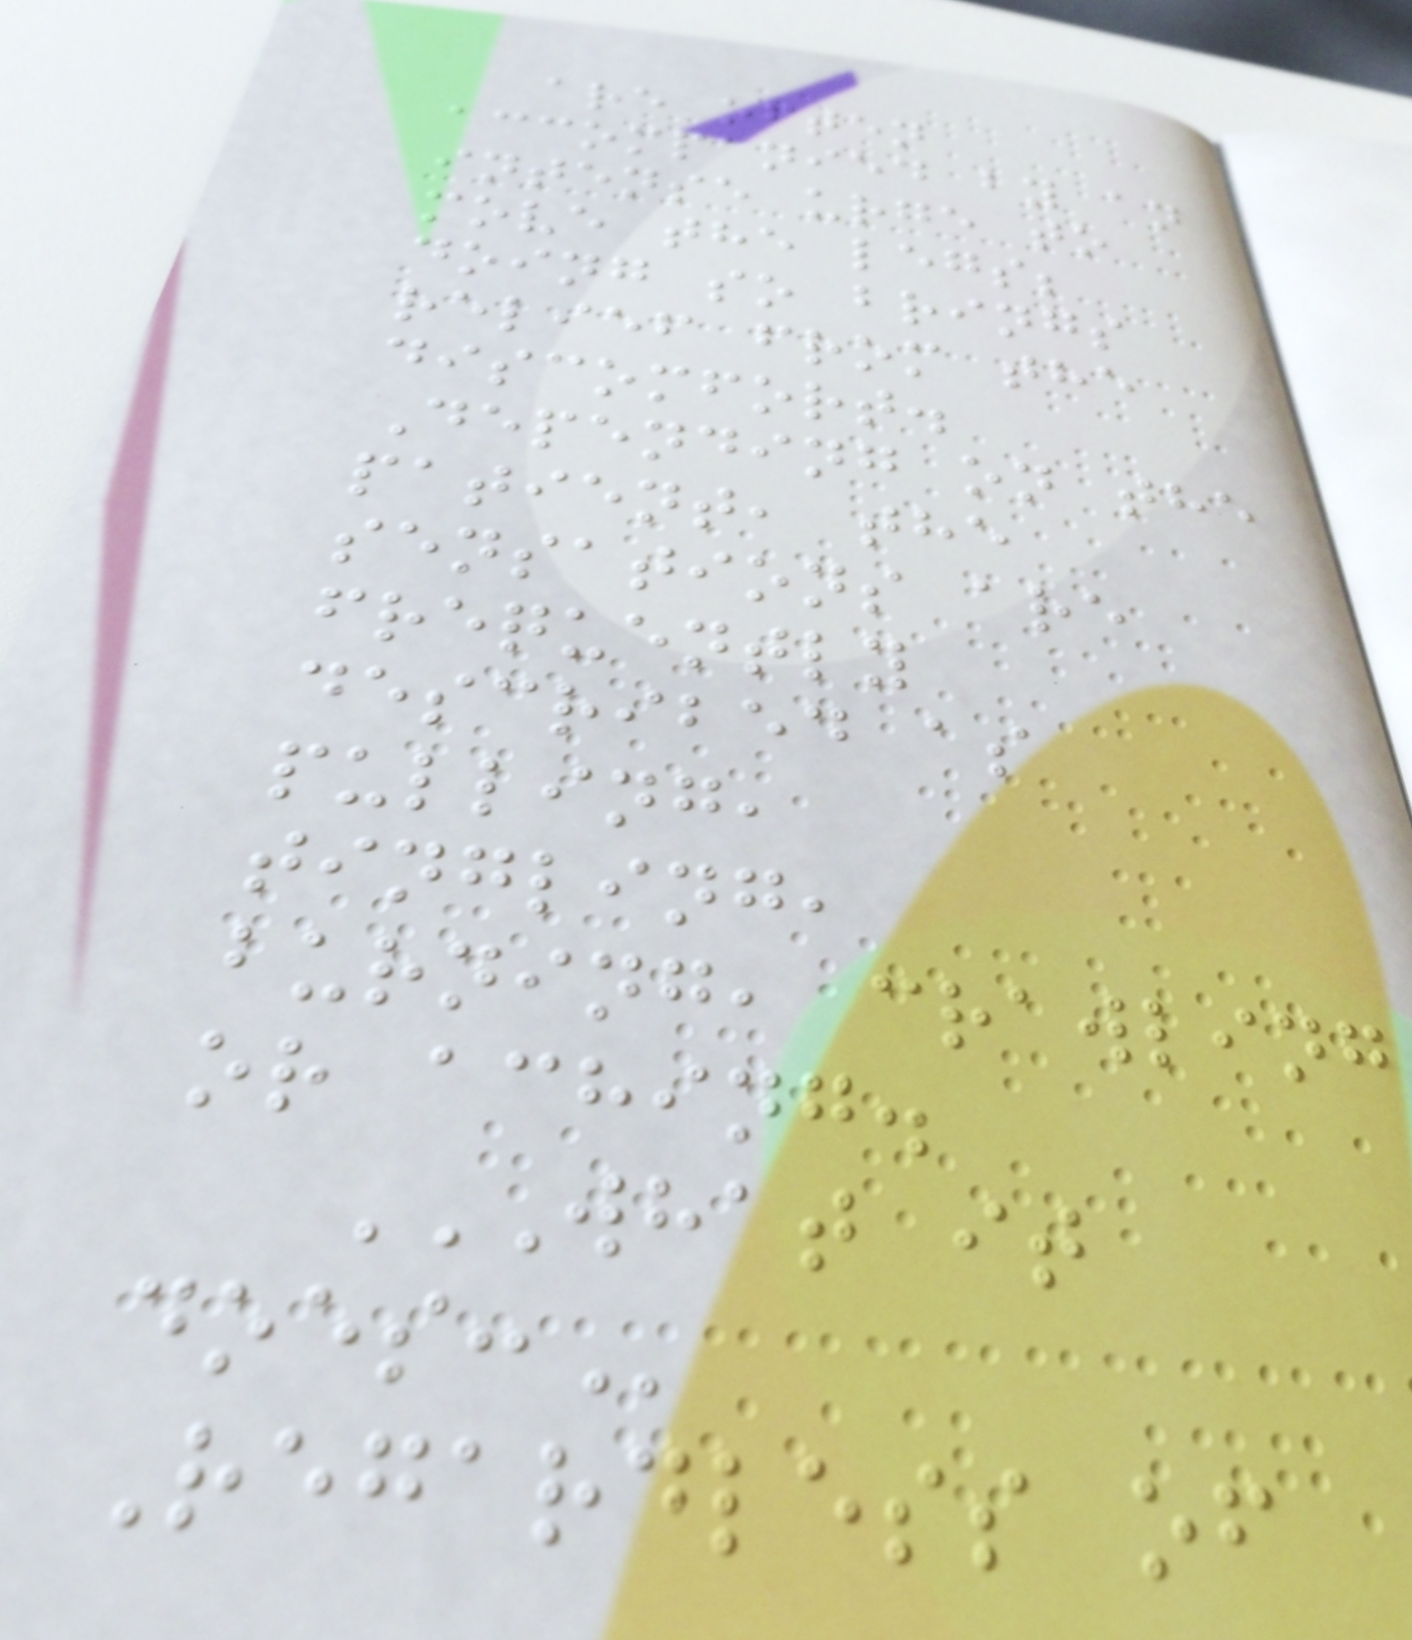are often
accompanied by an
intense urge to
move the legs;
doing so brings
relief from the
discomfort.
Depending on the
patient, the
sensations are
frequently
described as
pulling,
tingling,
burning, crawling
or aching.
WHAT IT
DOES:
Regardless of
